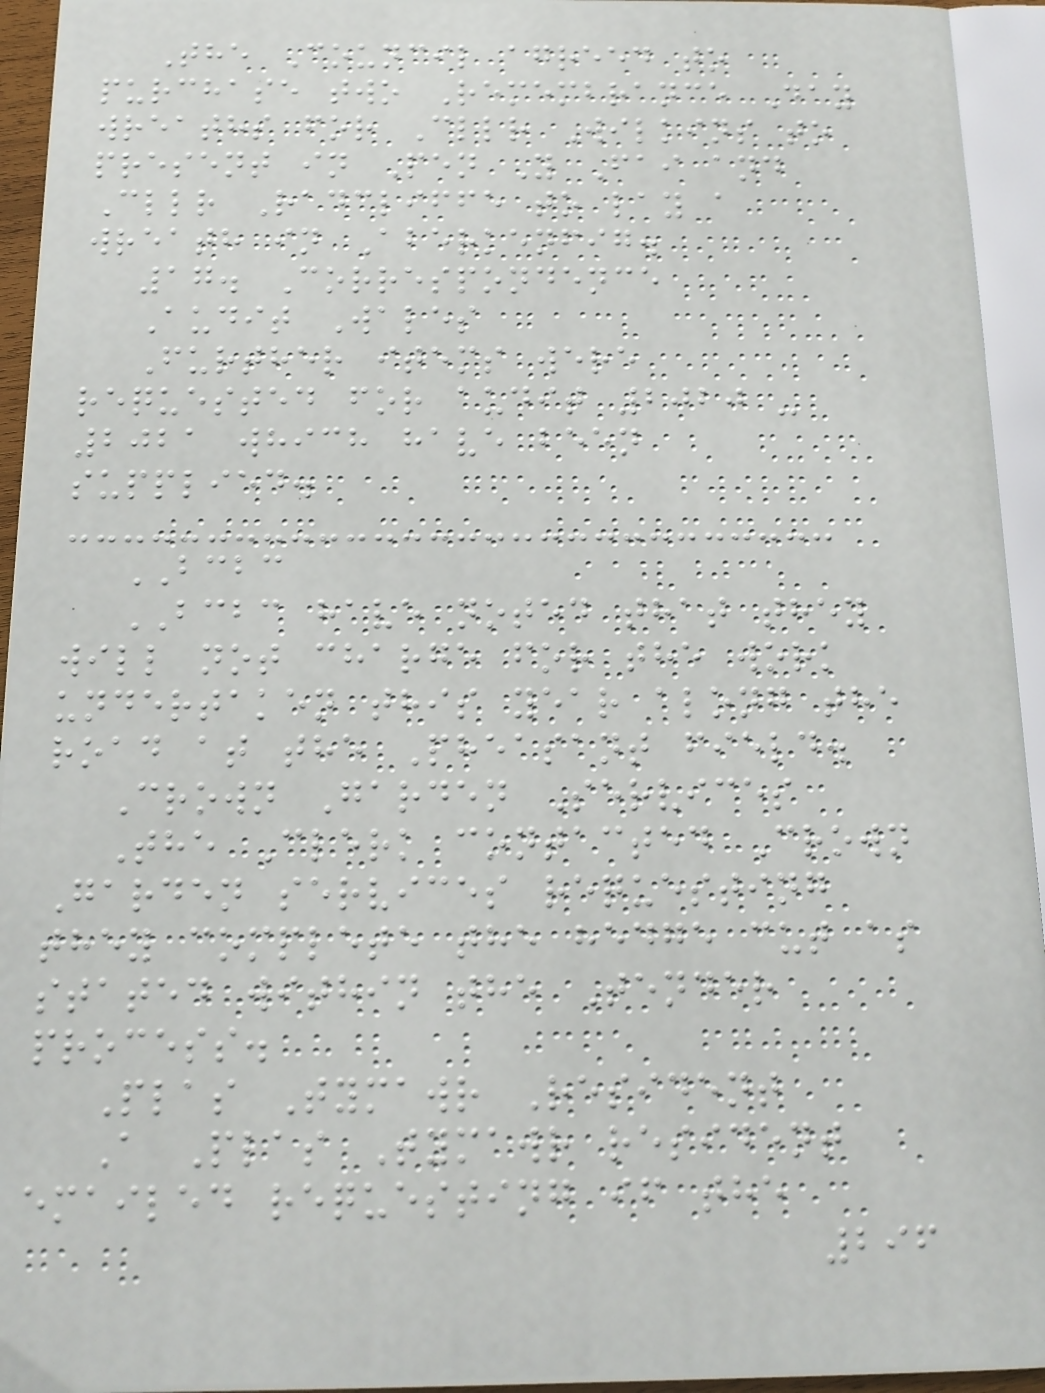The Council agreed to
purchase two Remembrance Day
wreaths for Cllr Wilkins to
present in Pen Y Fai and
Cllr Radcliffe to lay a
wreath in Aberkenfig.
17. Correspondence
Audit Wales
Further items were
requested for audit 2020 -
2021 which have been
supplied.
BCBC
BCBC have noted that they
will not charge for the work
undertaken this year along the
road at the Pheasant field.
Crown Garden Services
The Clerk contacted Crown
Garden services requesting
they complete the hedge cut as
stated within the Tender
process.
Plas Tymawr Resident
A Plas Tymawr resident
emailed requesting if the
296
